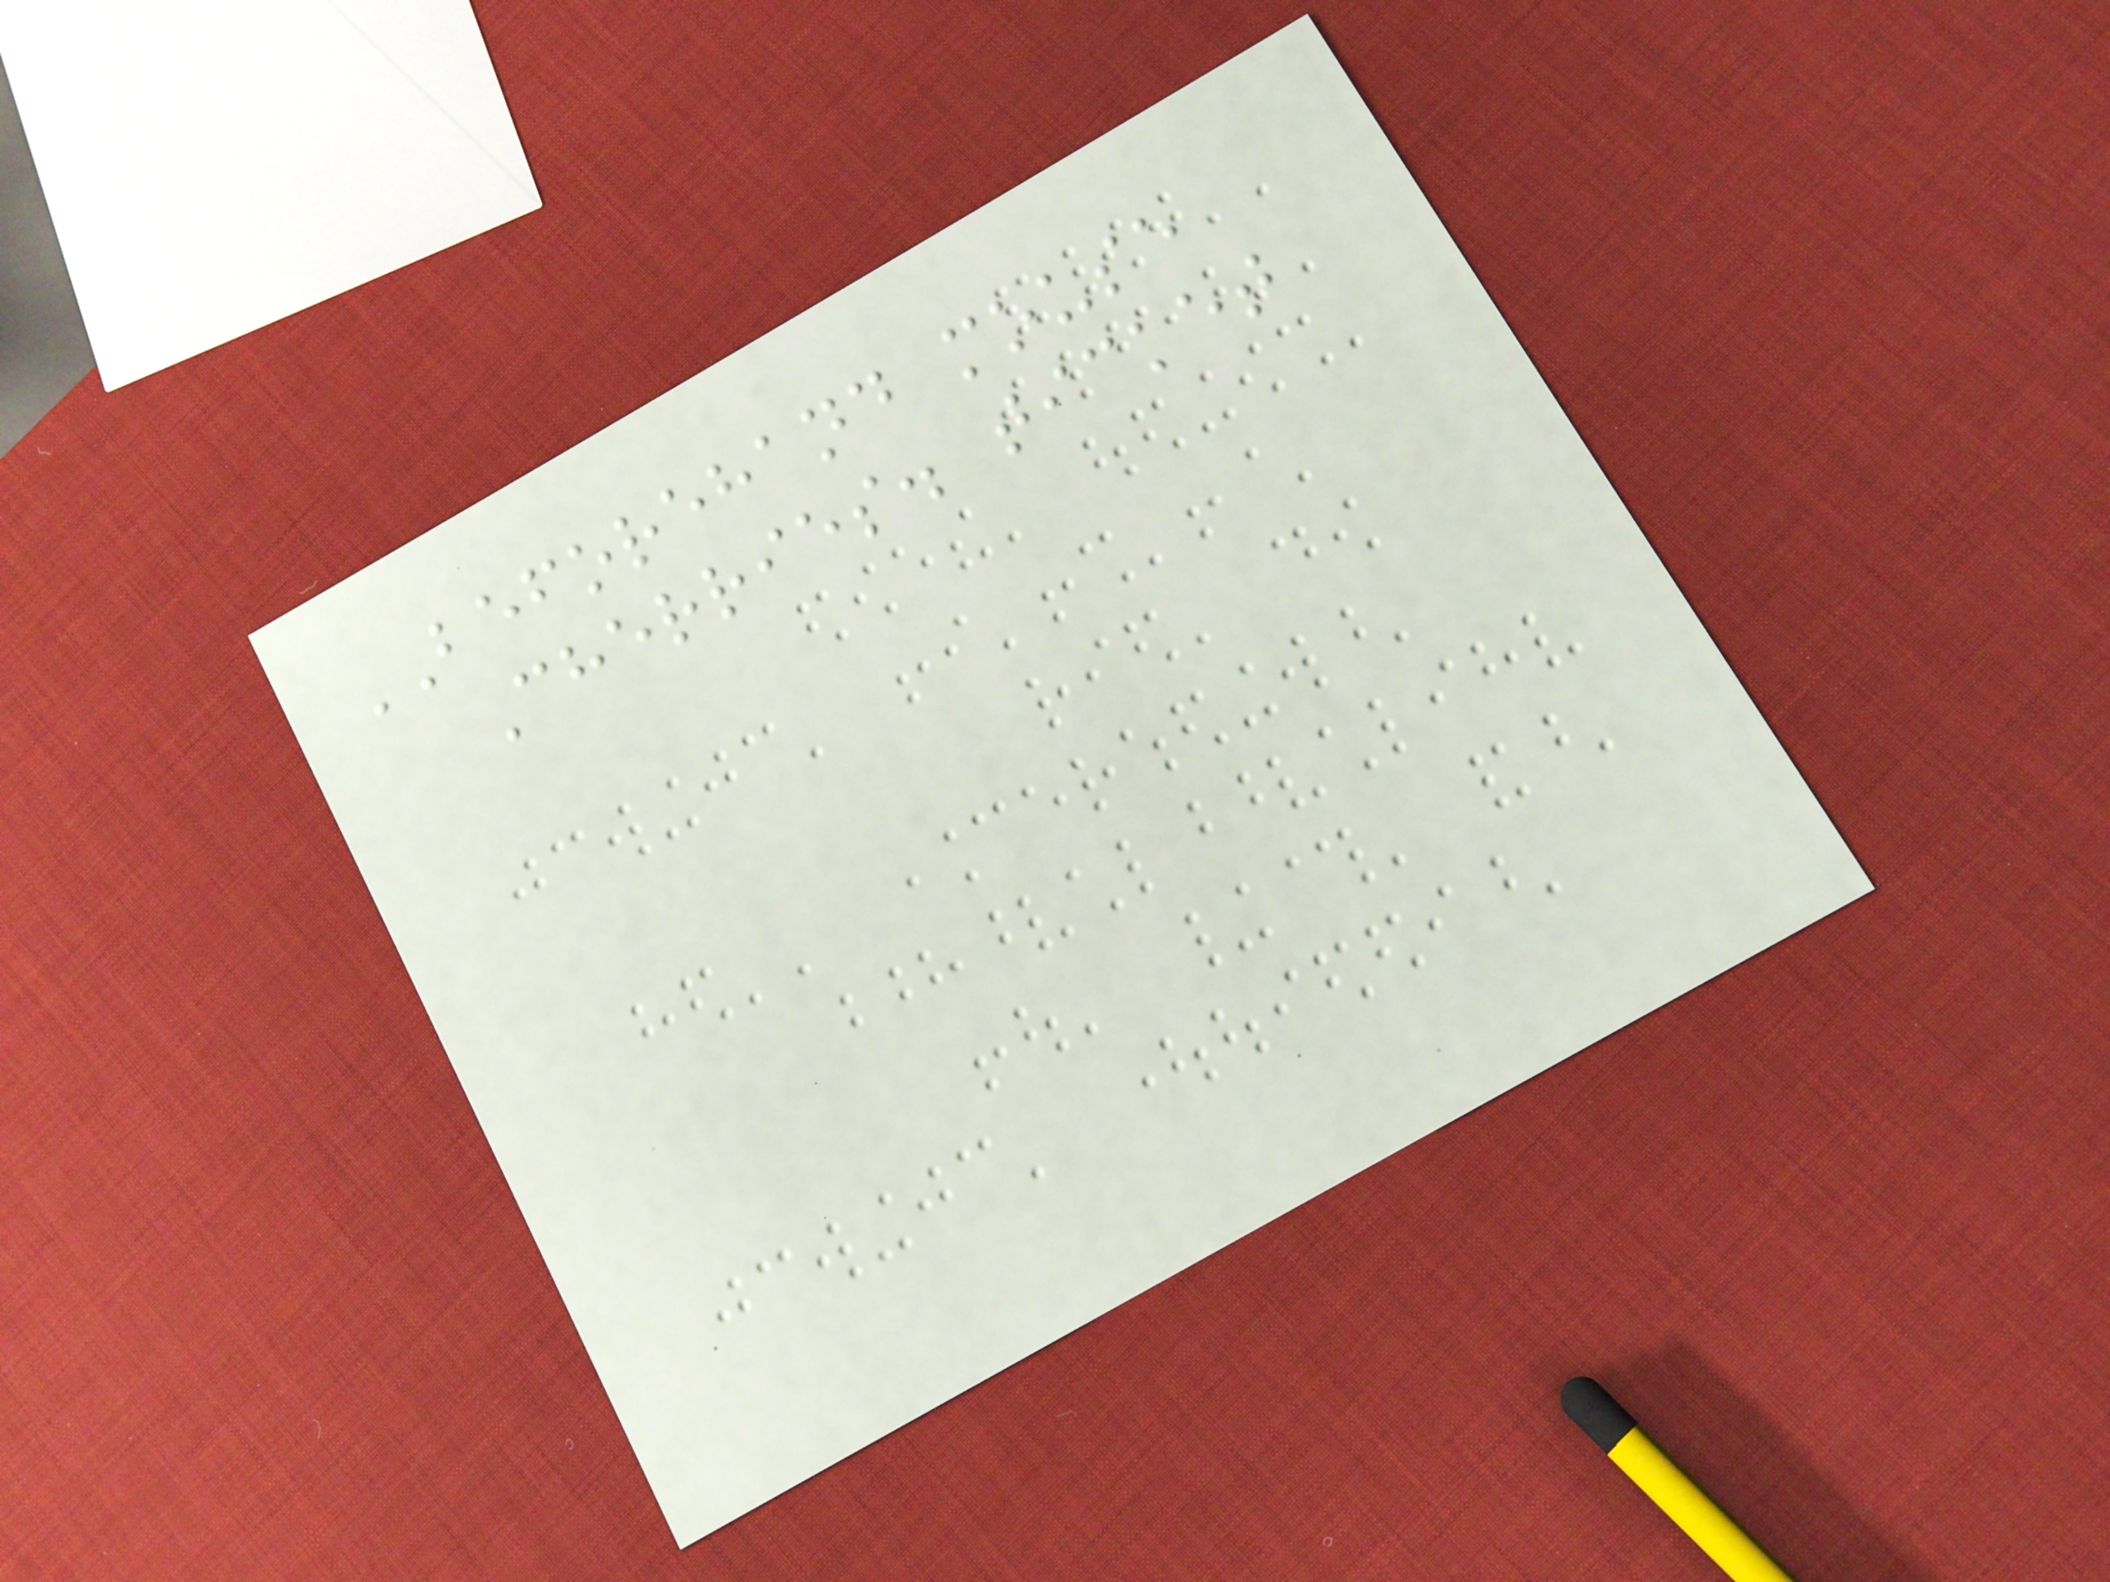BEFOREHAND mouse
Cherries. ticket
